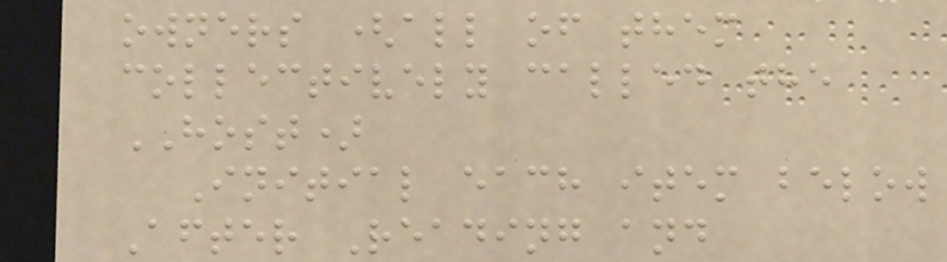owners (all of them
collectively called the
HOST)
Initial each item below
After Reading and
